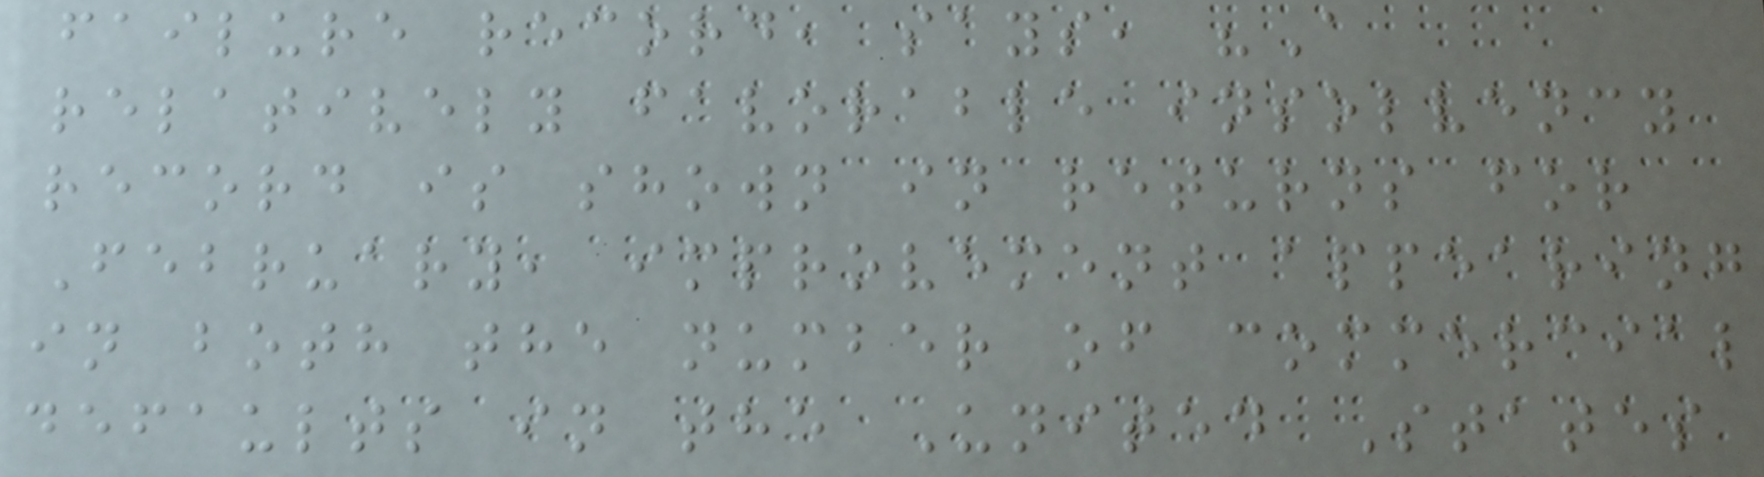failure record, says, "A
relatively favorable insolvency
record is shown in returns for
February, improvement appearing
in both the number of commercial
defaults in the United States
